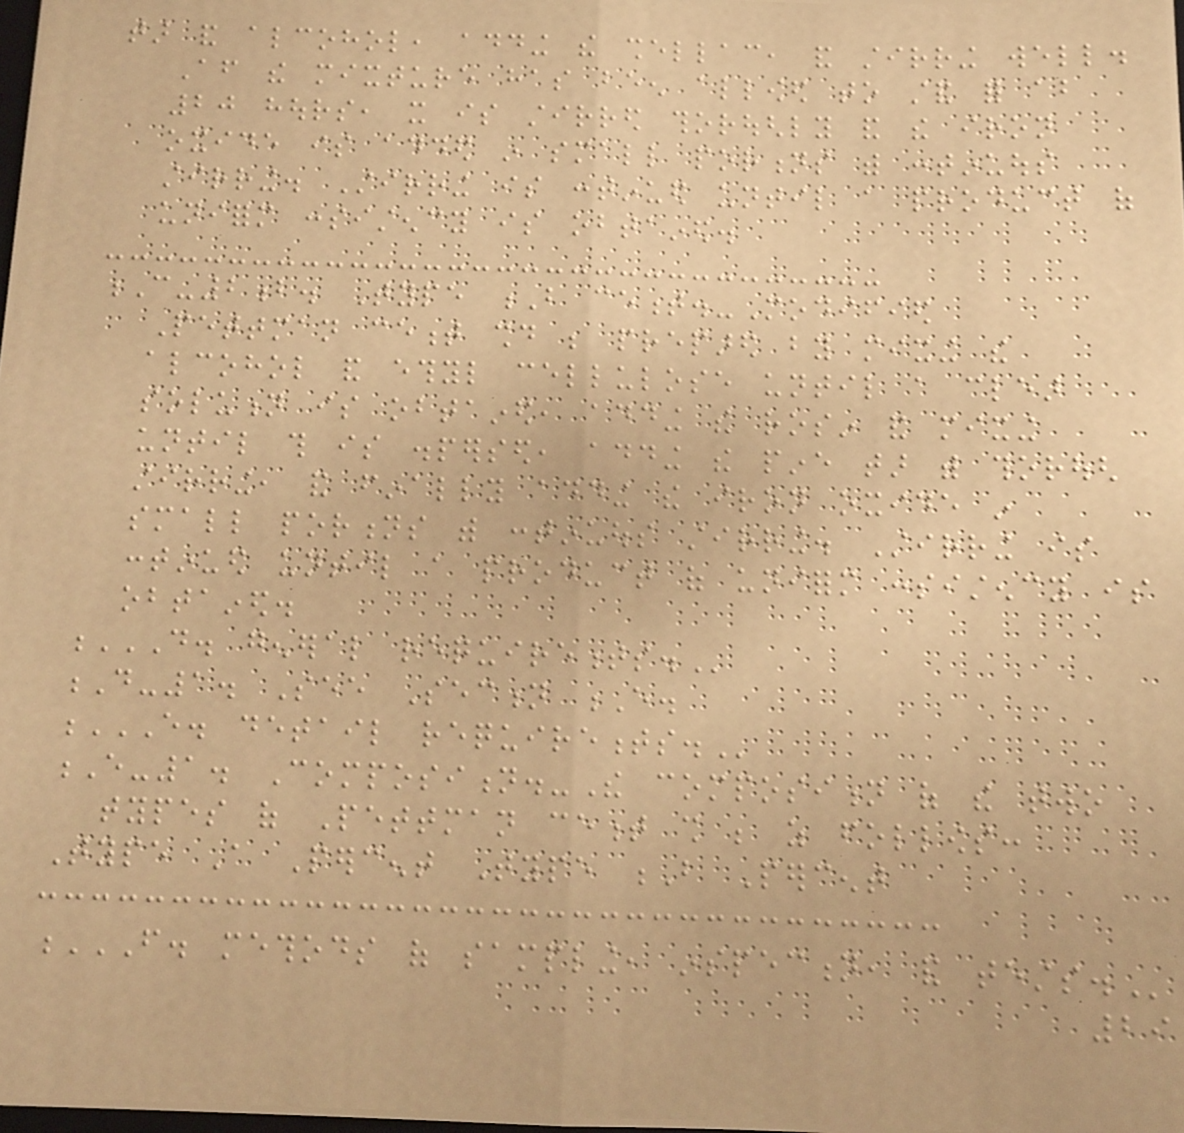tar and alcohol, adding the shellac, and stirring well.
After the mixture has been allowed to stand for about
20 hours, it is stirred thoroughly and the iron
oxide is added in small portions with continuous
stirring. Stirring is continued until a product of
uniform consistency is obtained.
C-2b. Type B cement.-Modified
Pettman cement should be prepared by mixing the
alcohol and ethyl cellulose until a clear
solution is obtained, adding the rosin and mixing
until this is dispersed, adding the pine tar with thorough
stirring, and finally adding the iron oxide in
small portions with continuous stirring. Stirring is
continued until a product of uniform consistency is
obtained.
D. GENERAL REQUIREMENTS.
D-1. See Section E.
E. DETAIL REQUIREMENTS.
E-1. Composition.-The composition of the two
types of Pettman cement shall be as follows:
Type A Percent Type B Percent
F. METHODS OF SAMPLING, INSPECTION, AND TESTS.
29
